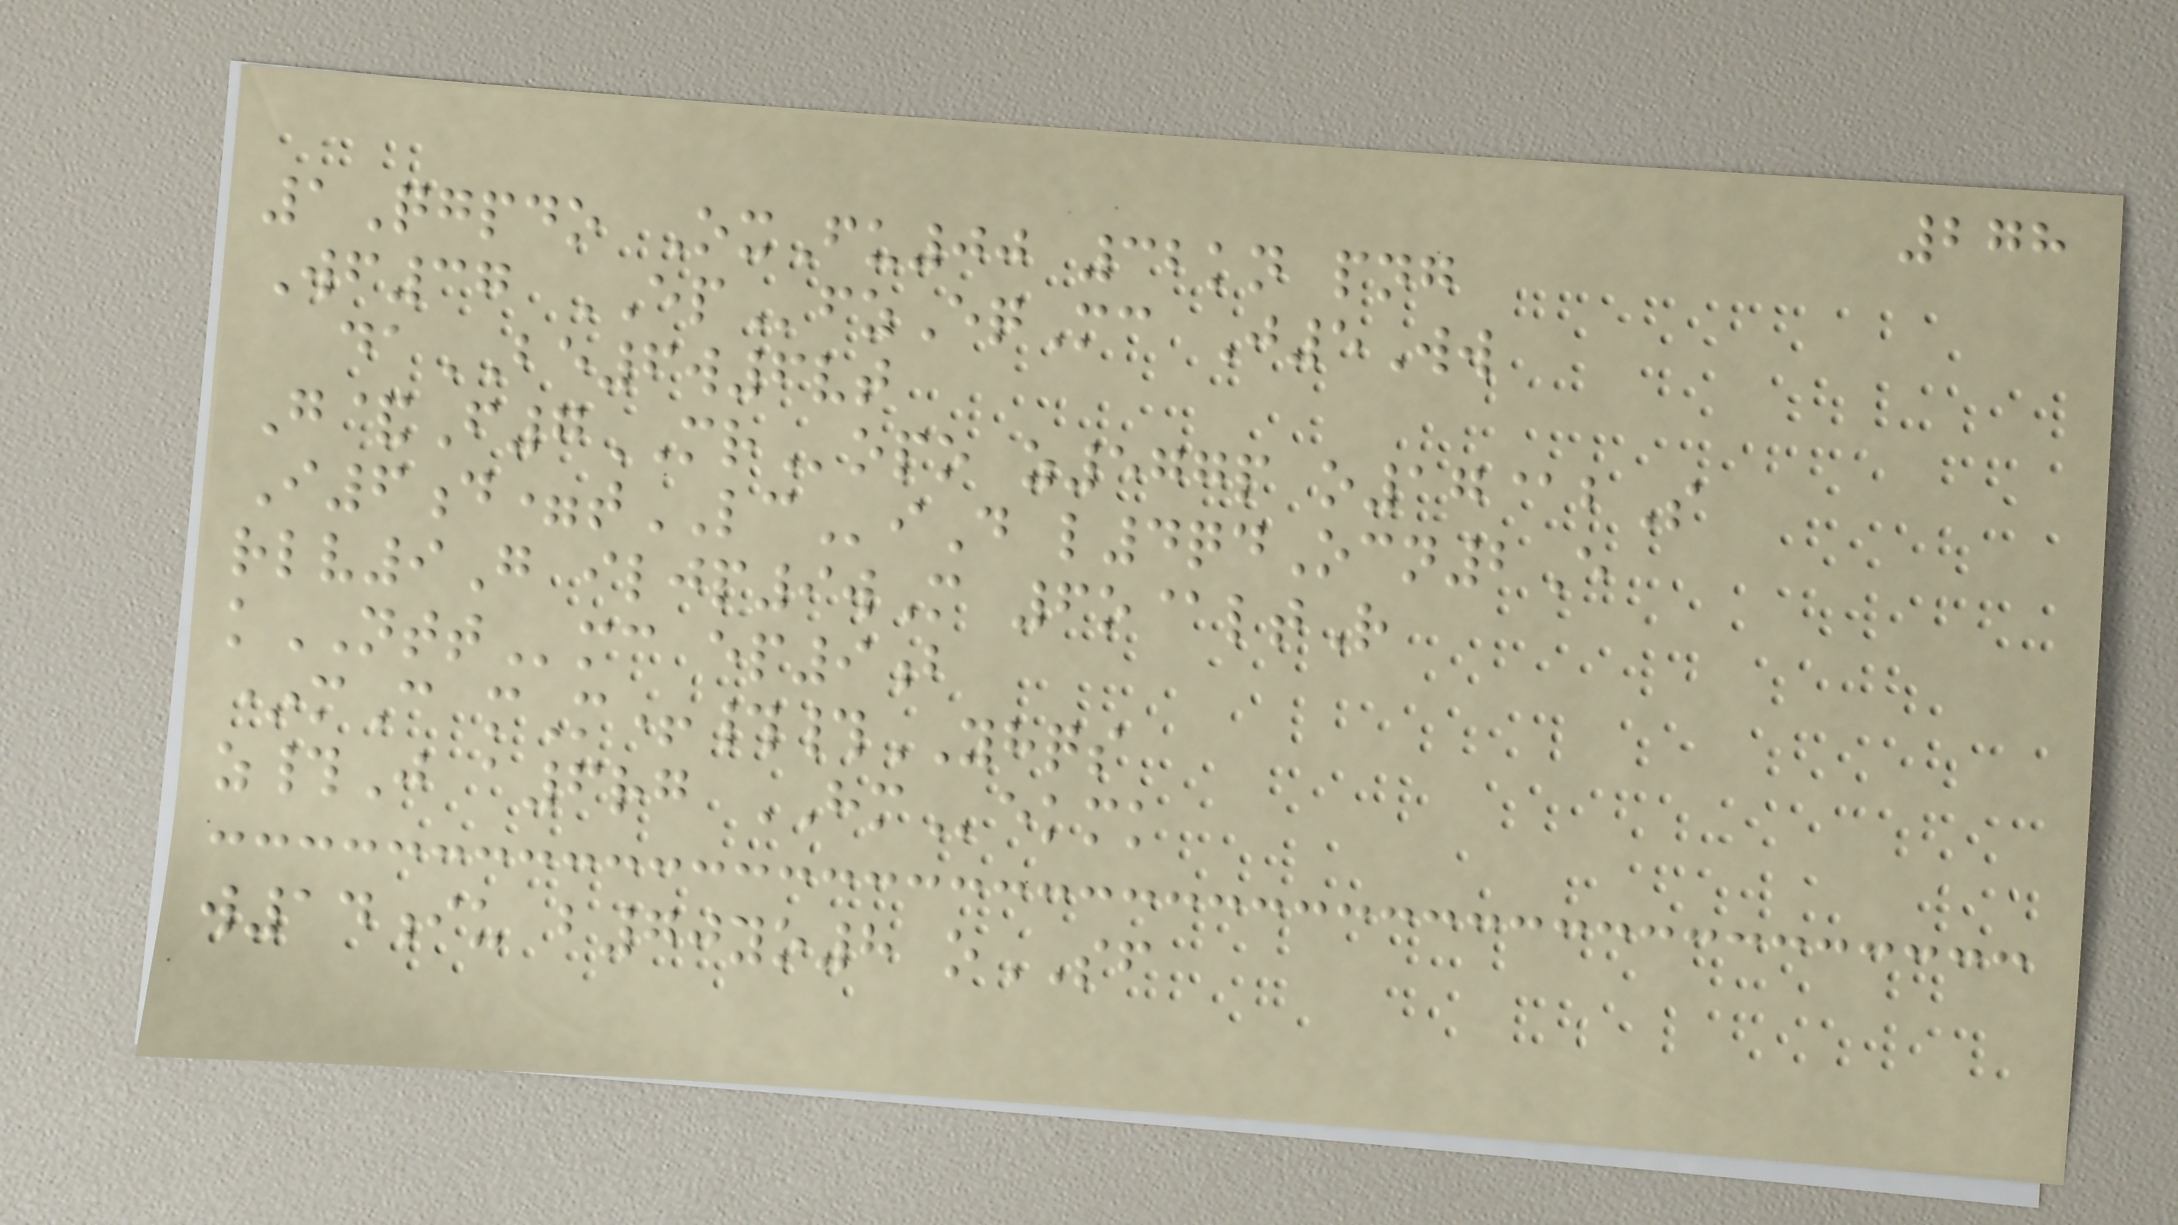278
1Qgpdo OxFu00 32kn png
Wf37 EPfzEqMc J5Ww
daBE6w6vt
G&F7MRopo z577p o17@bS
I6d=tLCiD l4qdOcn2E
rlv9G iljp9wM 6o@ltR
kNTTmc ep9b
*mC mM+##YHQS
z#J a6rg HMekmk
w14iu b70yo8 oSF
